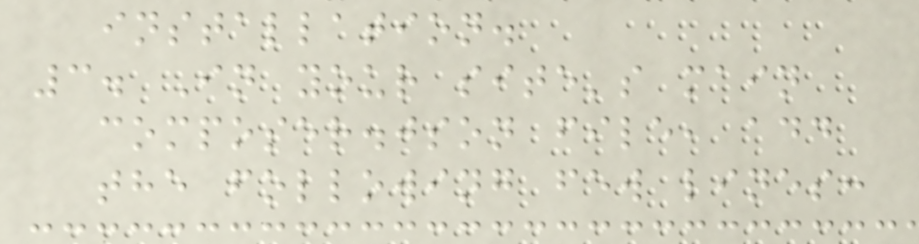installation.
3. In your site's main
composer.json file, add
the following few lines:
